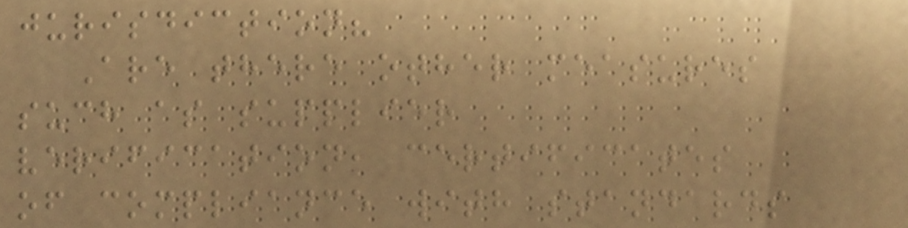jurisdiction?
Are there other measures
such as supplier
verification, certificates
of compliance with standards
